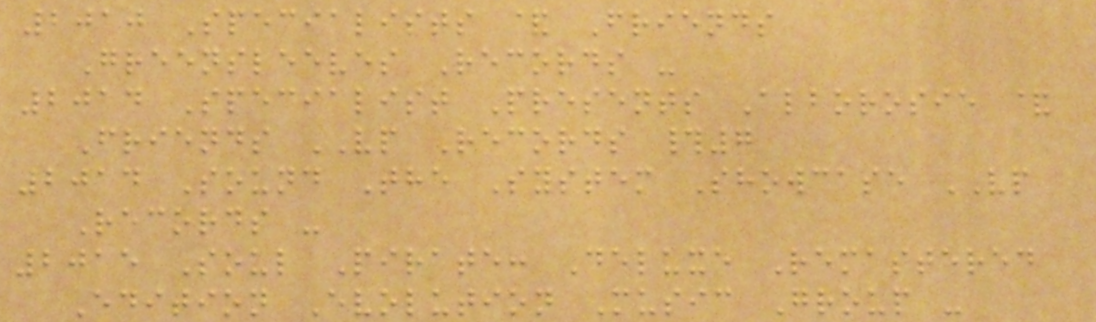2010 Specialists & Friends
Greensleeves Records -
2014 Specialist Presents Alborosie &
Friends VP Records #7
2014 Sound The System Showcase VP
Records -
2015 Soul Pirate: Deluxe Remastered
Edition Evolution Music Group -
